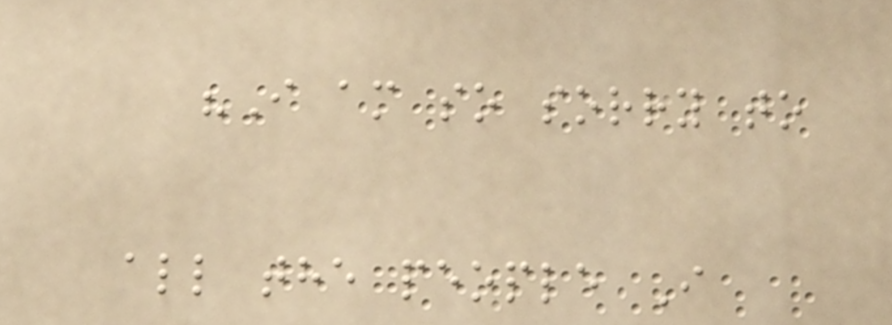"I am so sorry to
all the people I
